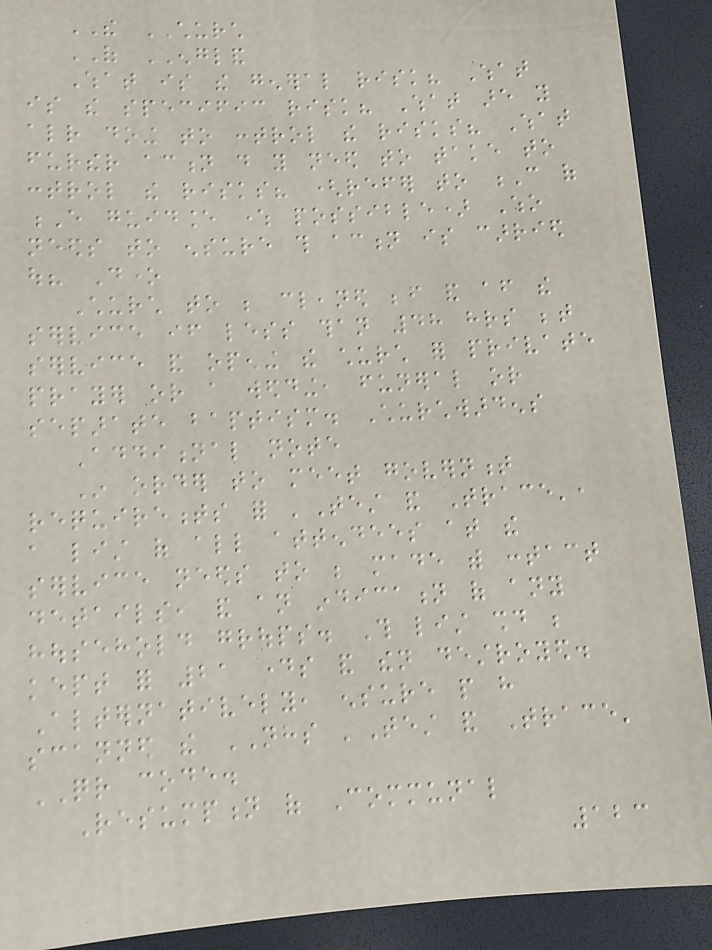THE CHURCH
OF ENGLAND
What is the general risk? What
is the specific risk? What are you
already doing to control the risks? What
further action do you need to take to
control the risks? (refer to C of
E guidance where possible) Who
needs to ensure this action is carried
out? Done
Church to be cleaned before and after the
service if less than 48 hrs between
service and opening the church for private
prayer or a wedding, funeral or
separate baptism. Churchwardens
Additional note
In order to meet government
requirements for 'Test and Trace',
a list of all attendees at the
service needs to be made with contact
details, and an indication of any
household groups. This list should be
kept for 21 days and then destroyed.
Alternatively, ensure people have
scanned the NHS 'Test and Trace'
QR code.
Resumption of Communal
123
